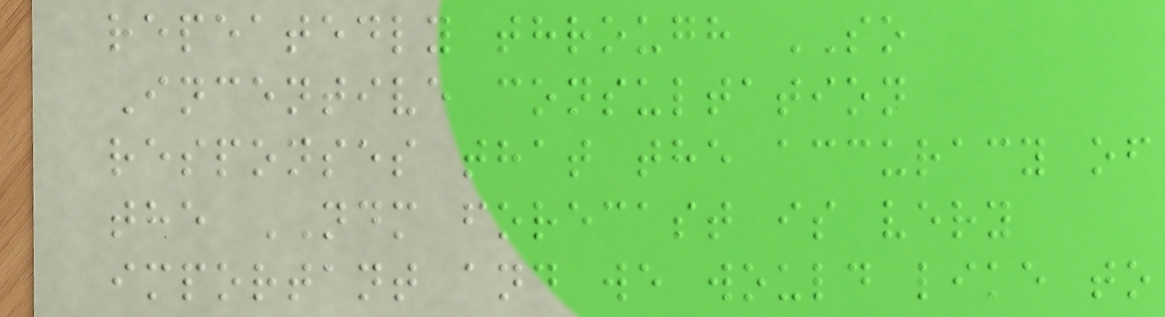repeatedly through SO
Incentive consultation
responses that the accuracy of
the NDM forecast is very
important and we would like to
